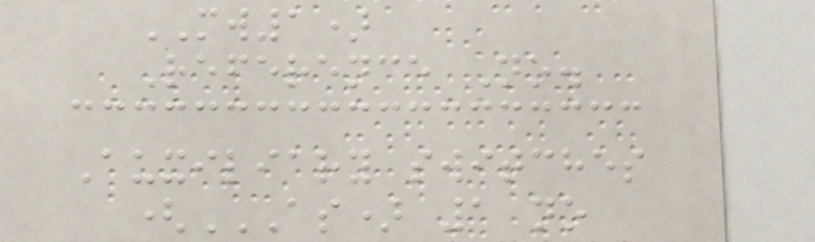MW1)
Reference No.
Auxiliary switches
(AS) 1 NO
